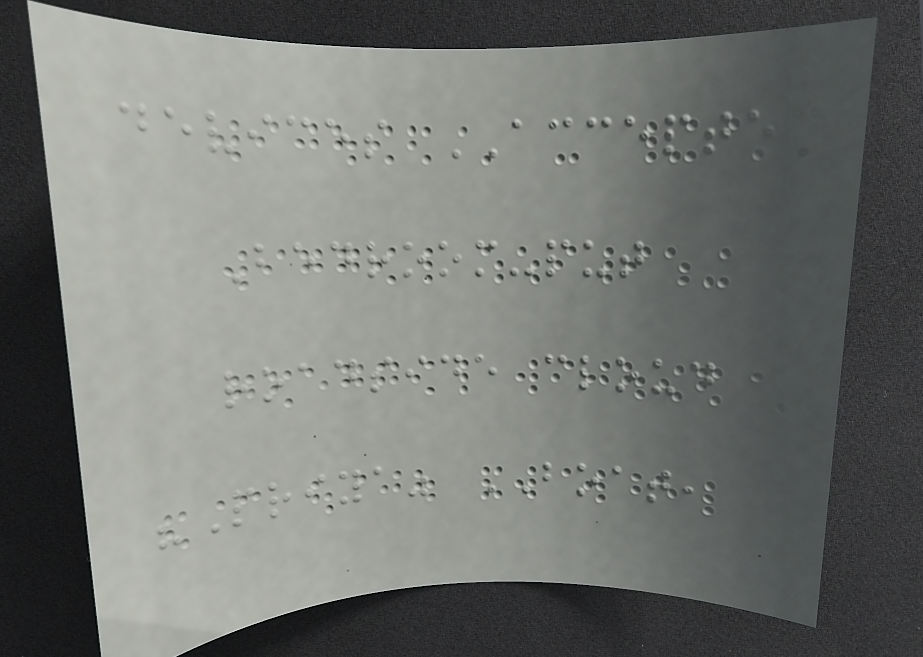devices ACCEPTED
Bedroom-put
roadside cloud
"Priya" BOAT,
